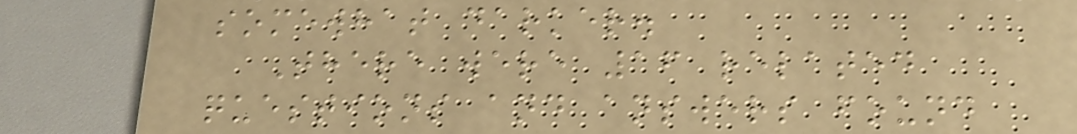somewhat darker.
There were 16 related
questions and answers found
